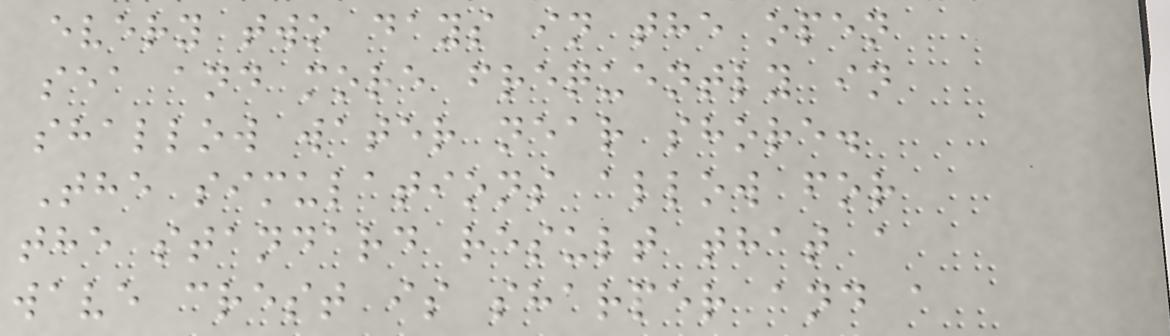every two days in the open
sea and more frequently in
shallow water near shore.
The simulations allow for
the standard result that a
wave crest is sharper and a
